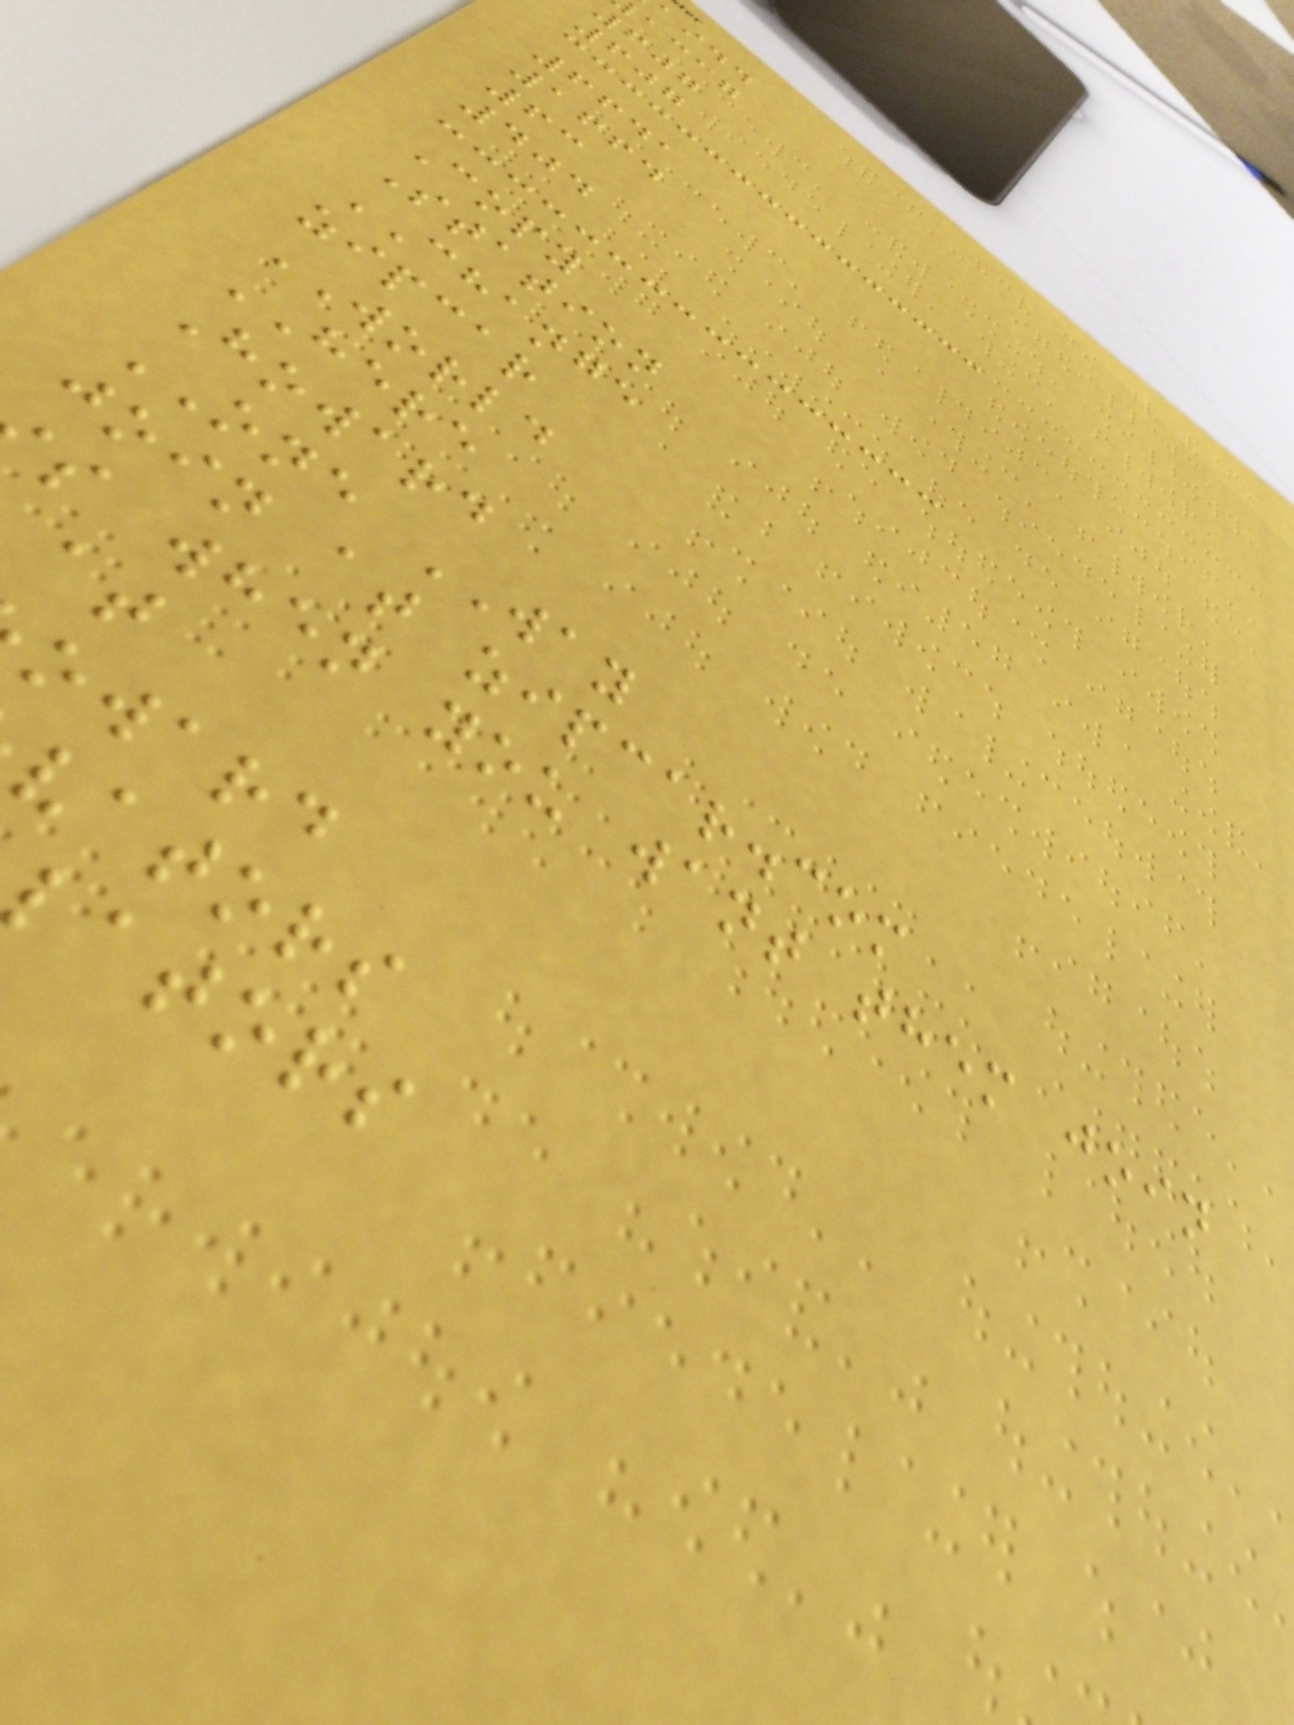aidd
accg
607
607
6641
1664
63
404
Copy
Station
CHANGE
zipcar
WORLD
HERE
Howard
ONE WAY
join at zipcar.com
s when you want them join
at
oward
vators
lators
